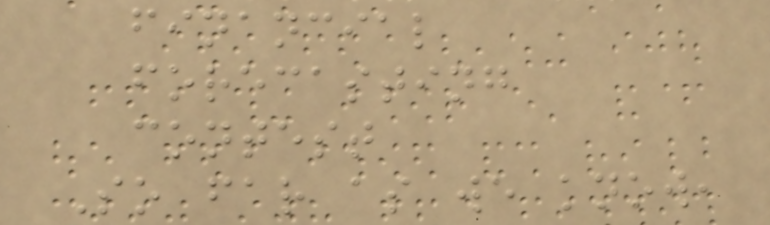financial
forecasting
contest
So far as we know,
